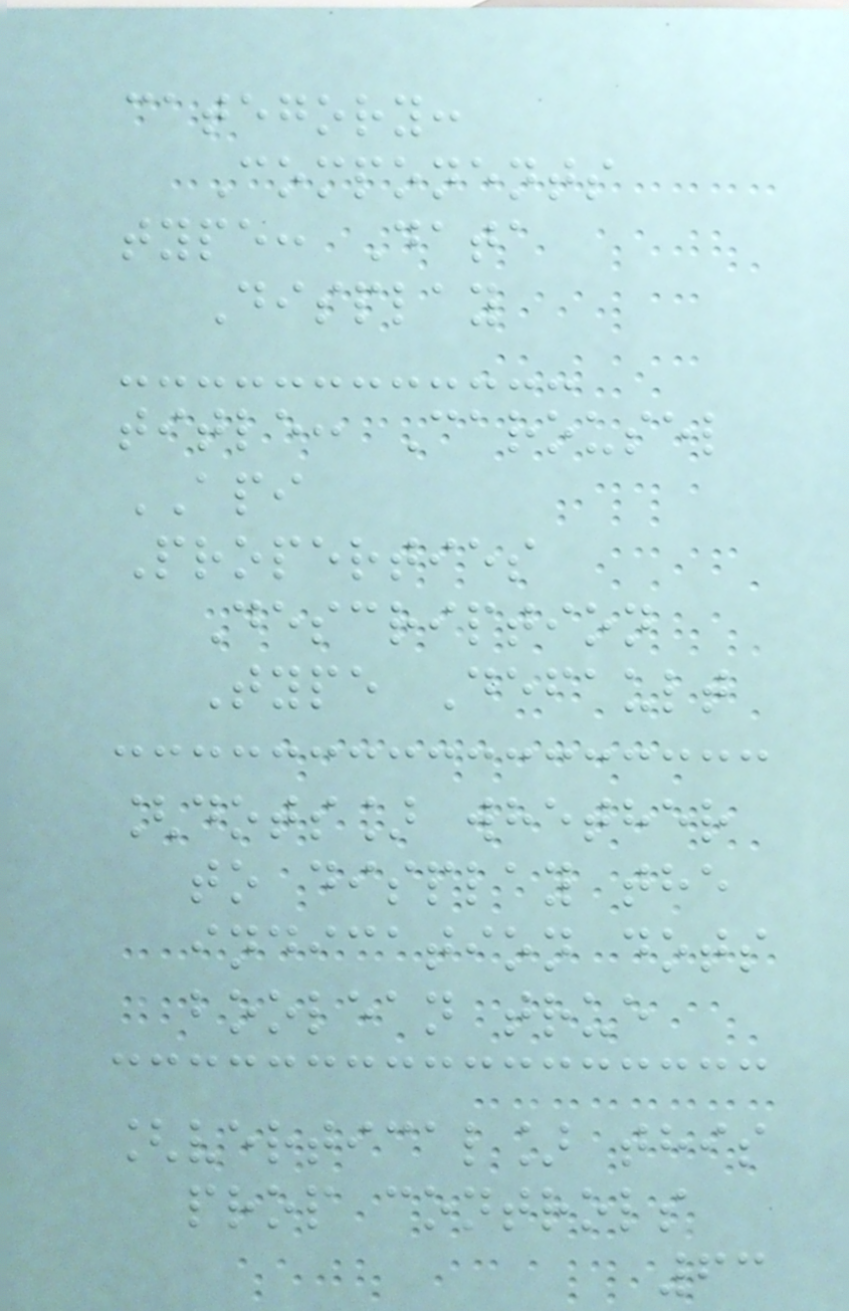category:
Components
type: Data
Display
title: Carousel
API
Properties
Description
Type Default
[dots] whether
to display the
indication dots
boolean true
[vertical] this
prop controls
63
